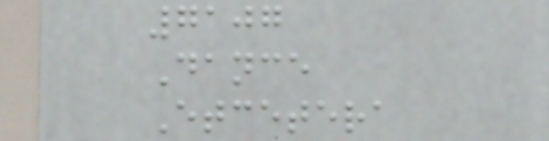7107
Dance
Etcetera
